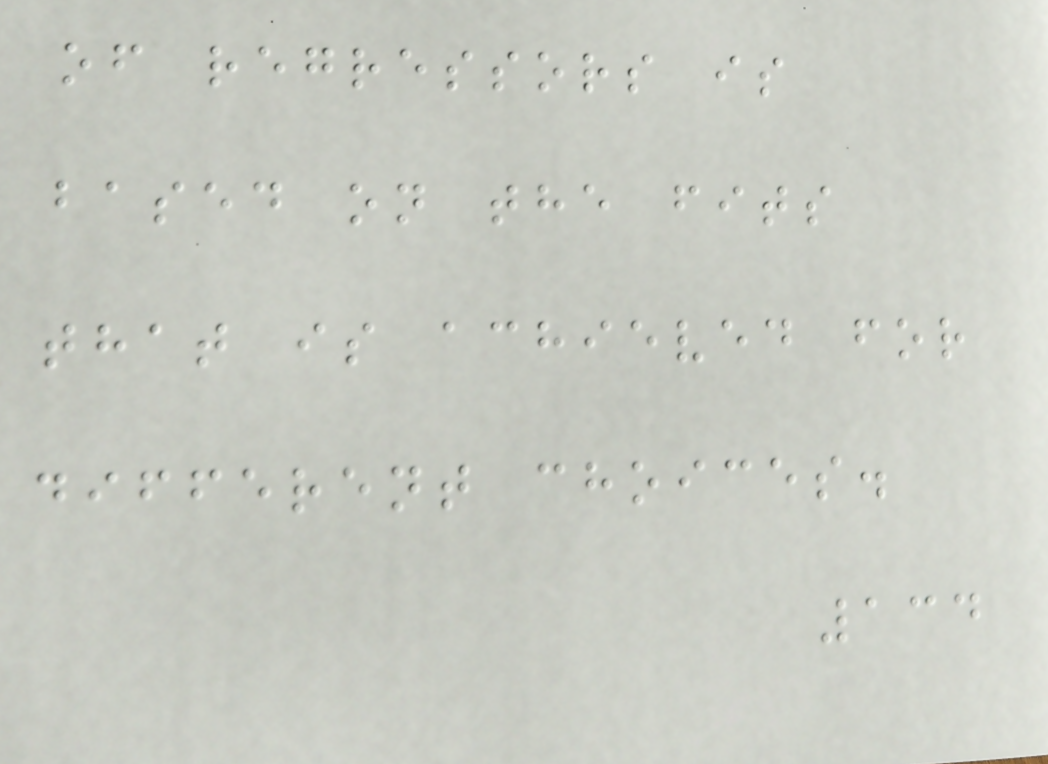of regressors is
based on the fits
that is achieved for
different choices.
134
